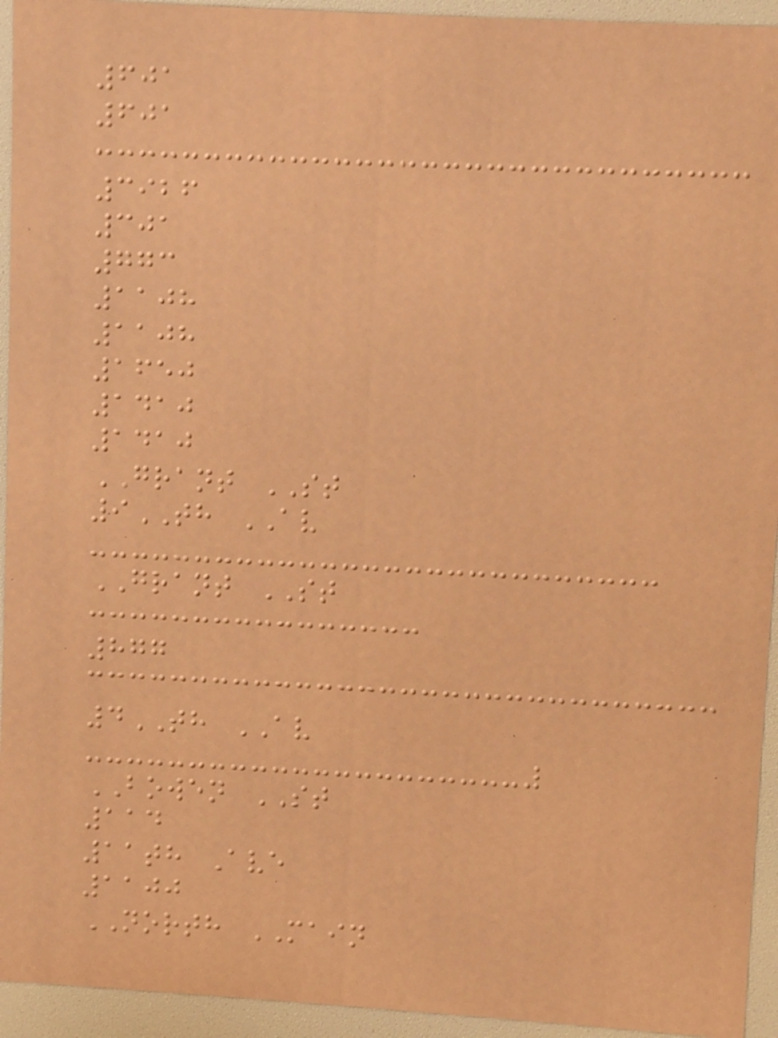601
601
3926
301
773
1108
1108
1650
1410
1410
GRANT ST
9TH AV
GRANT ST
877
4TH AV
BOWEN ST
114
11th Ave
1100
NORTH MAIN
